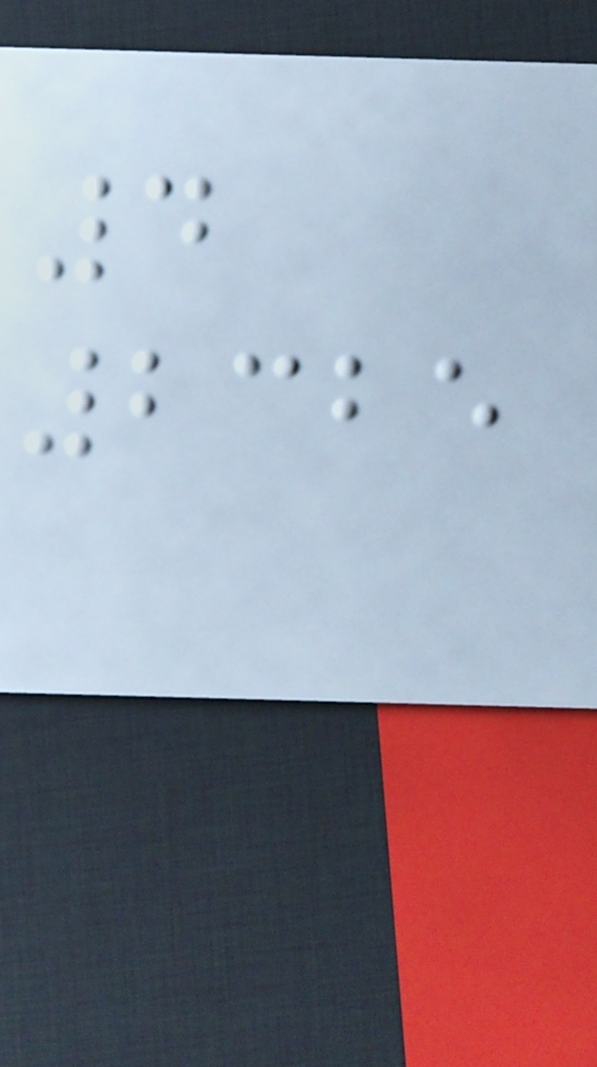4
2325
